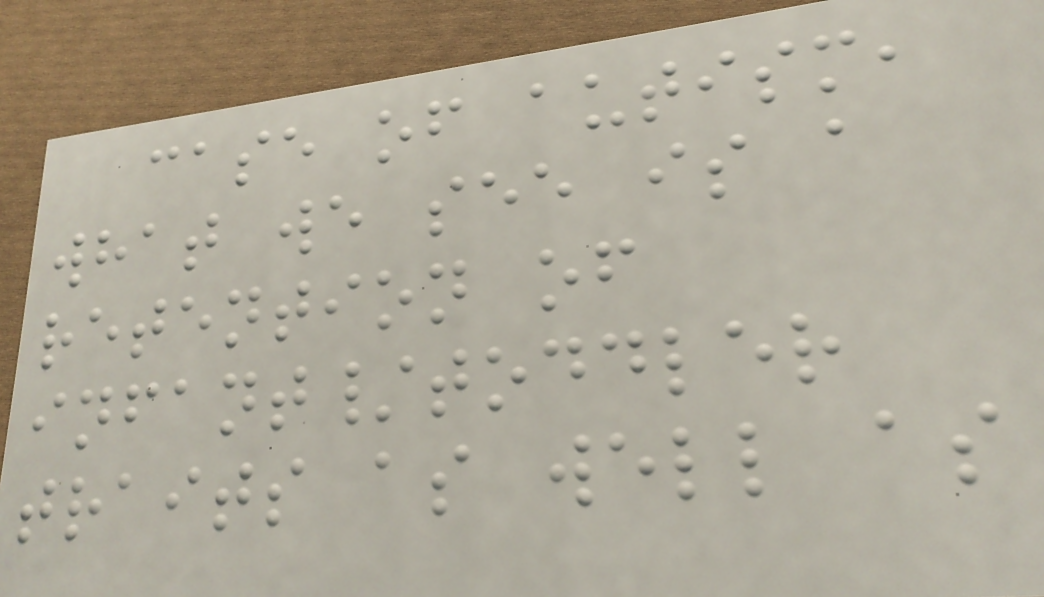case of autism,
what we see is a
retention of
infant/toddler
traits as well as
